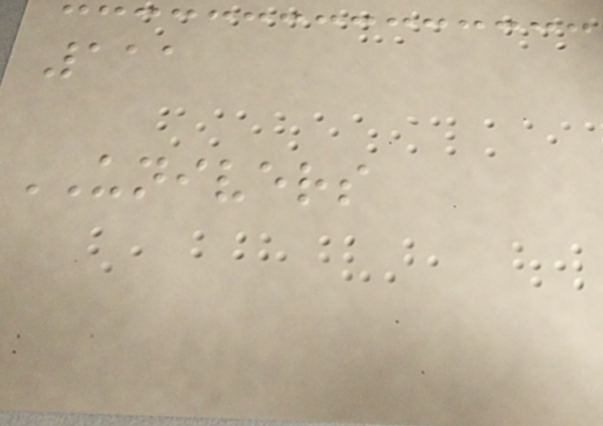111
UNIVERS
